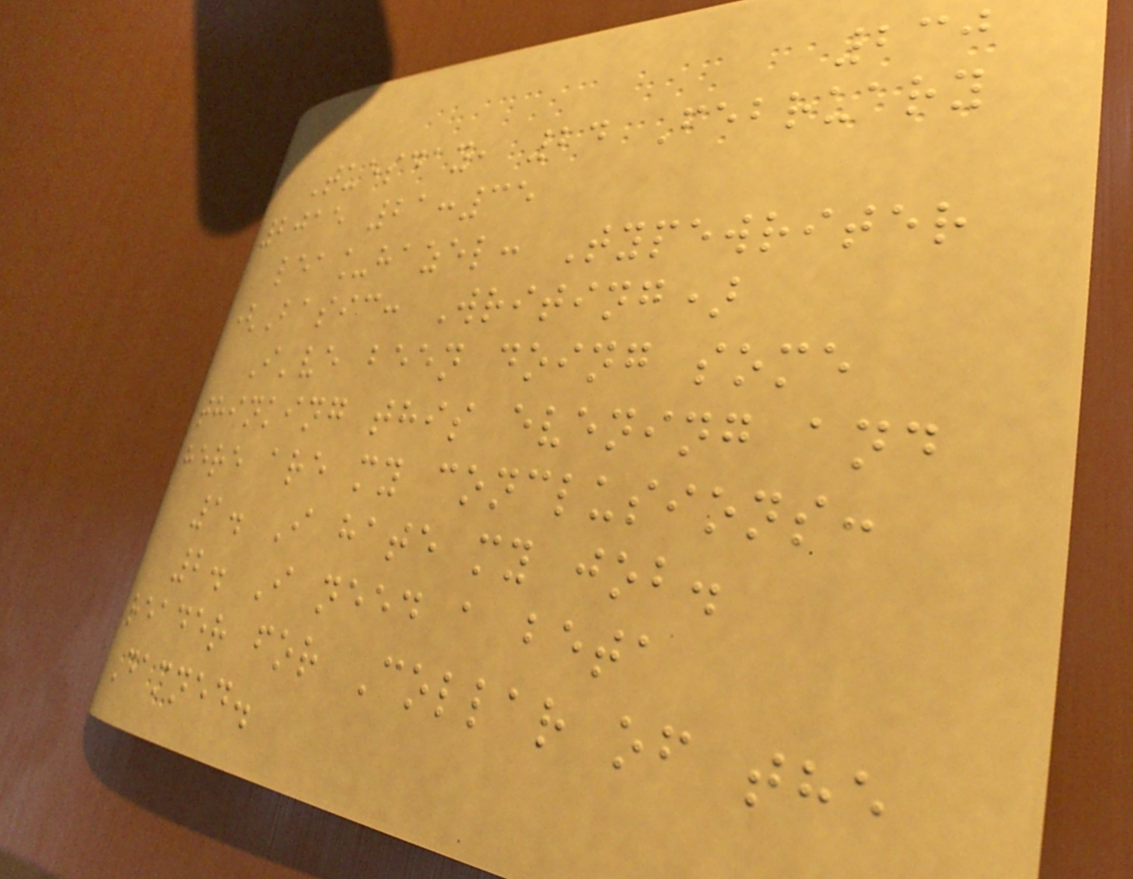230
Tuesday, 24 February
2015 21:35
lea_hazel: Typewriter
(Basic: Writing)
I've been doing some
thinking this evening and
here are my conclusions:
1. I hate my job.
2. I need a beta
reader for Collar of the
Damned.
